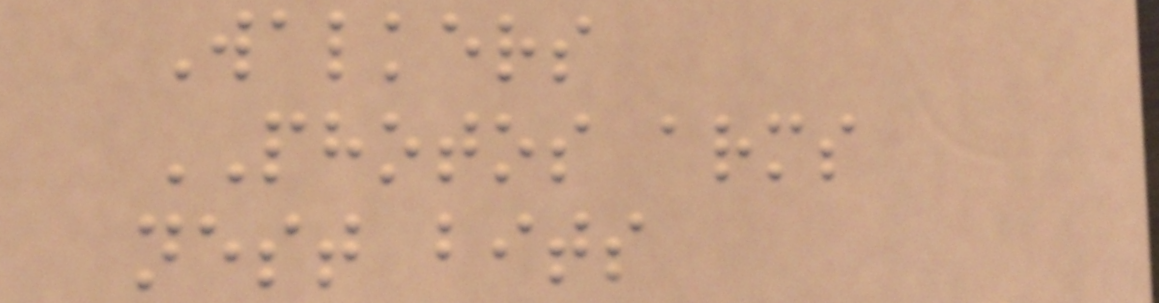Walkers
PHOTOS arms
nest bits
